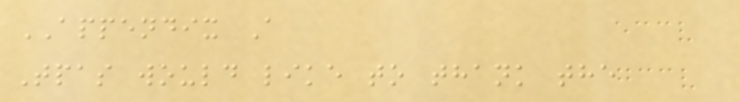APPENDIX A
Tpas would like to thank the
